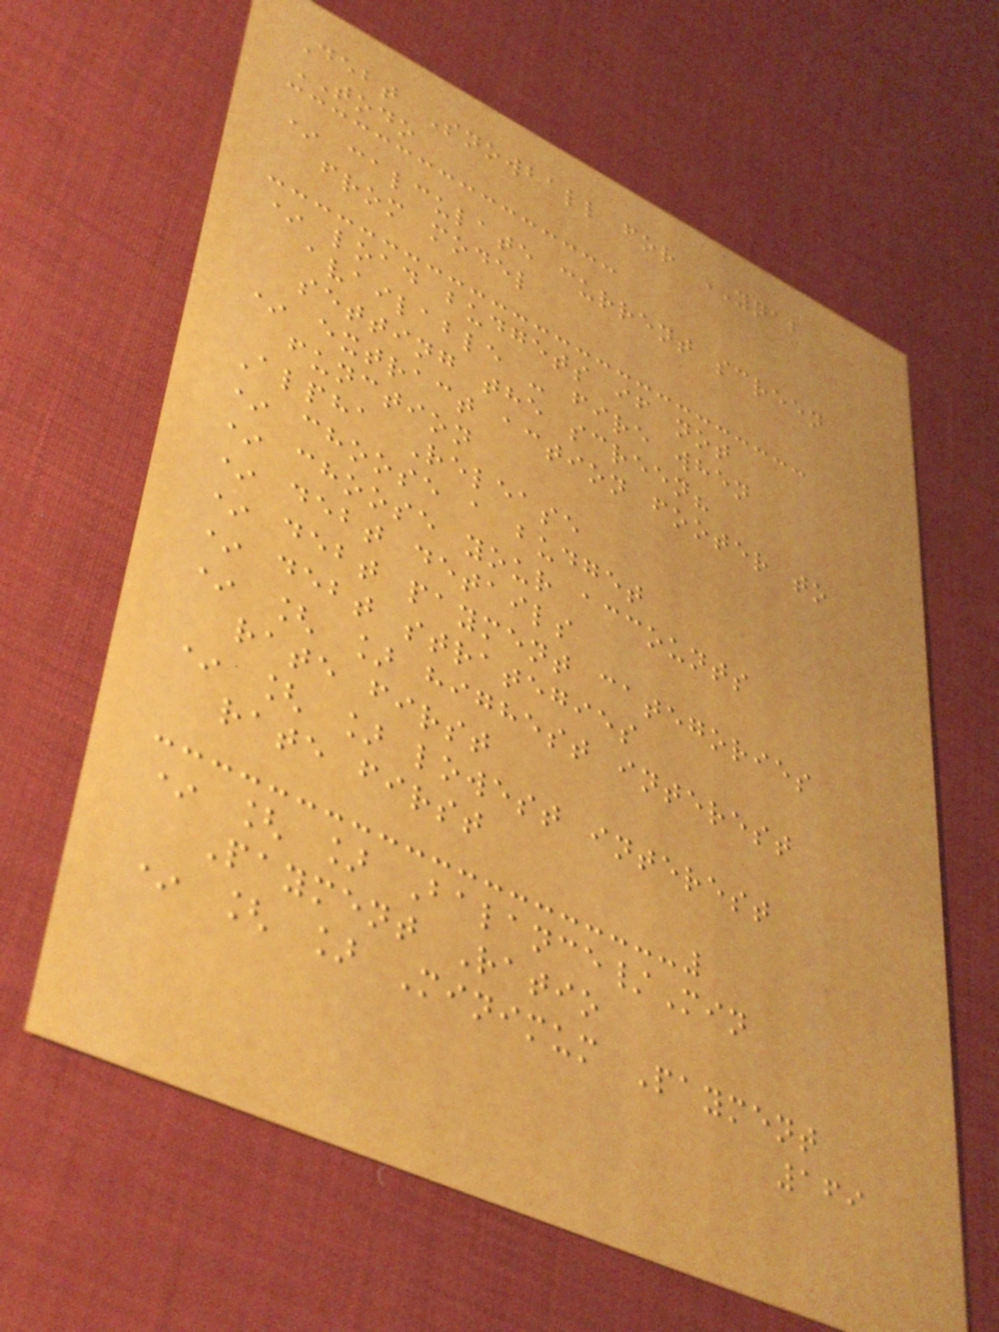Debt Snowball for YNAB
TODO
* calculate current screen
from model
* load budgets if not
available - fire when
setting the screen?
* extract action footer to
function
Alpha Release
* choose a budget
* choose your accounts
* debt details
* debt payment categories
* debt strategies
* [ ] highest interest
rate first
* [ ] lowest interest
rate first
* [ ] Balance/Min
Payment Ratio
* [ ] Minimum Payment
169
